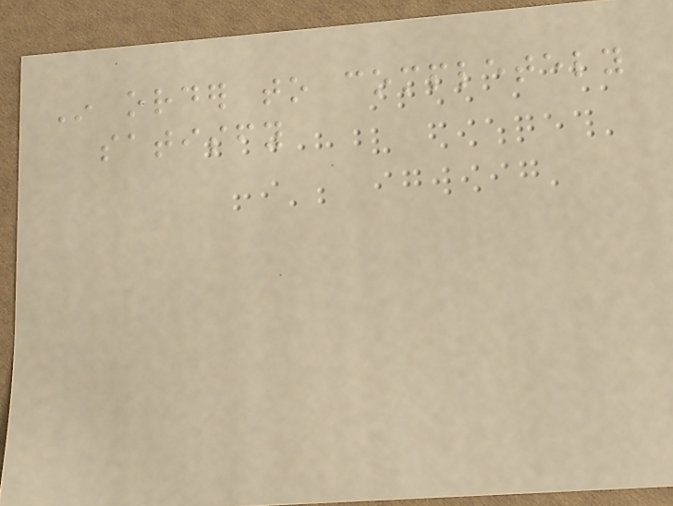In order to completely
satisfy
